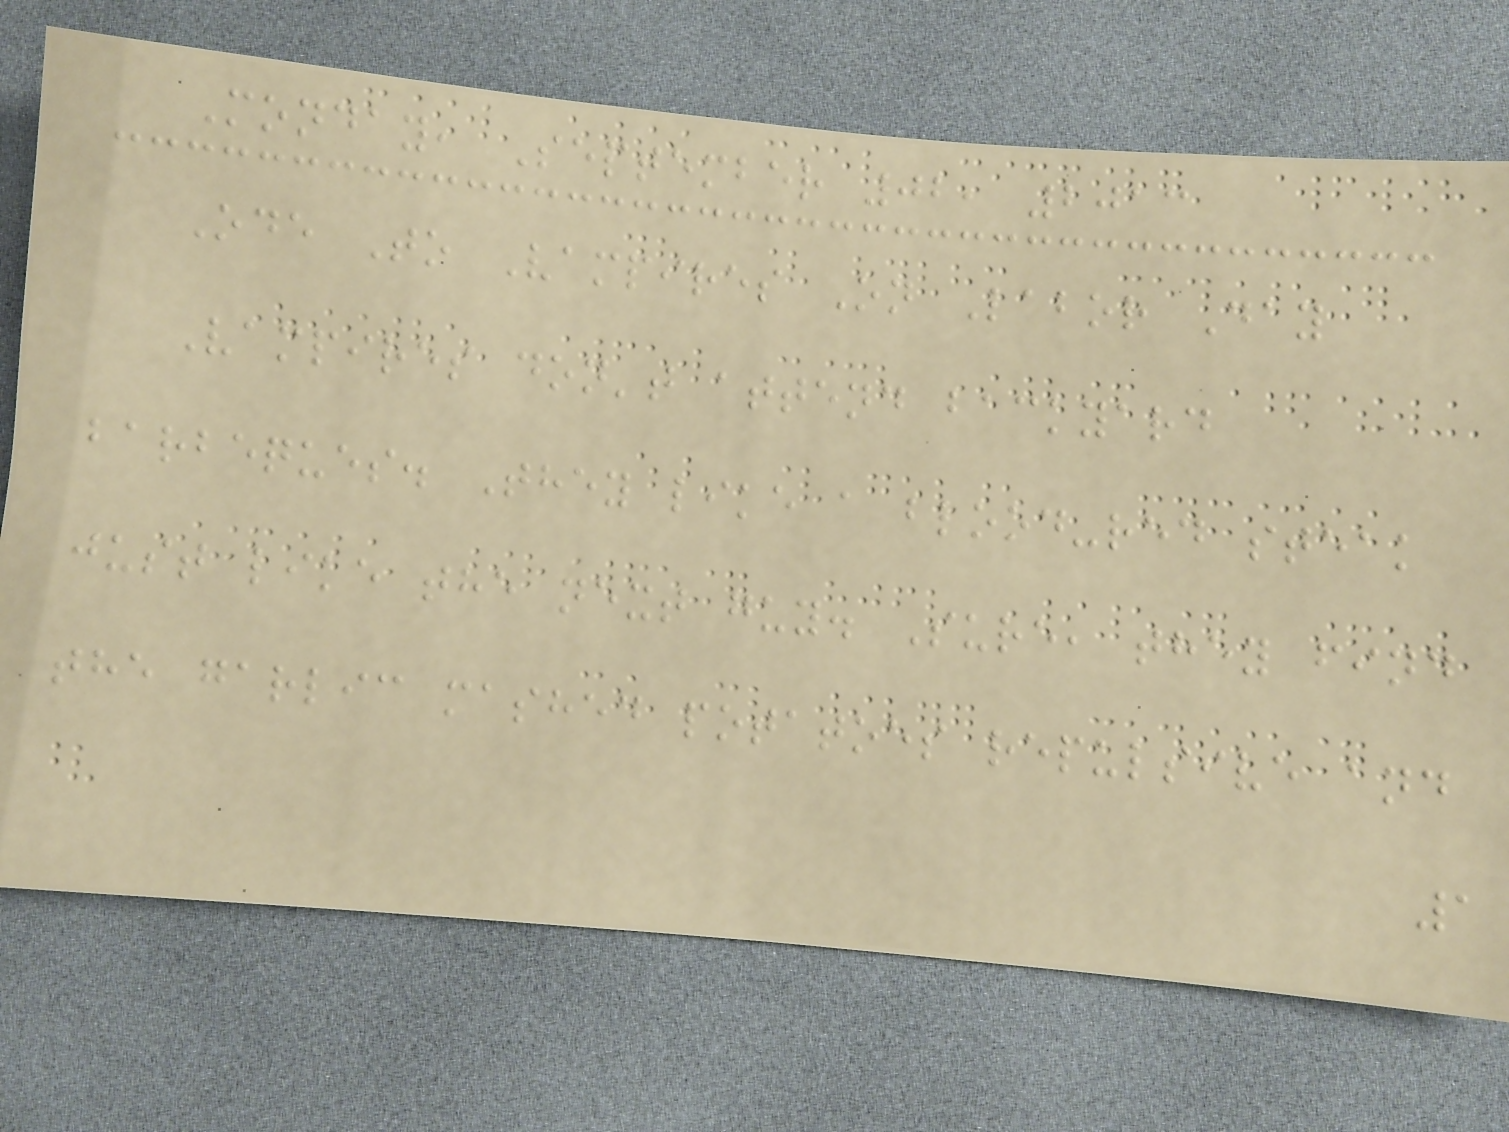Monday, September 02, 2013
Ode To Vampires On Labor Day
Vampires don't attend backyard
barbeques. They like a blood-red steak
just like the next guy. Sure, they find
the garlic mashed potatoes repulsive and
1
